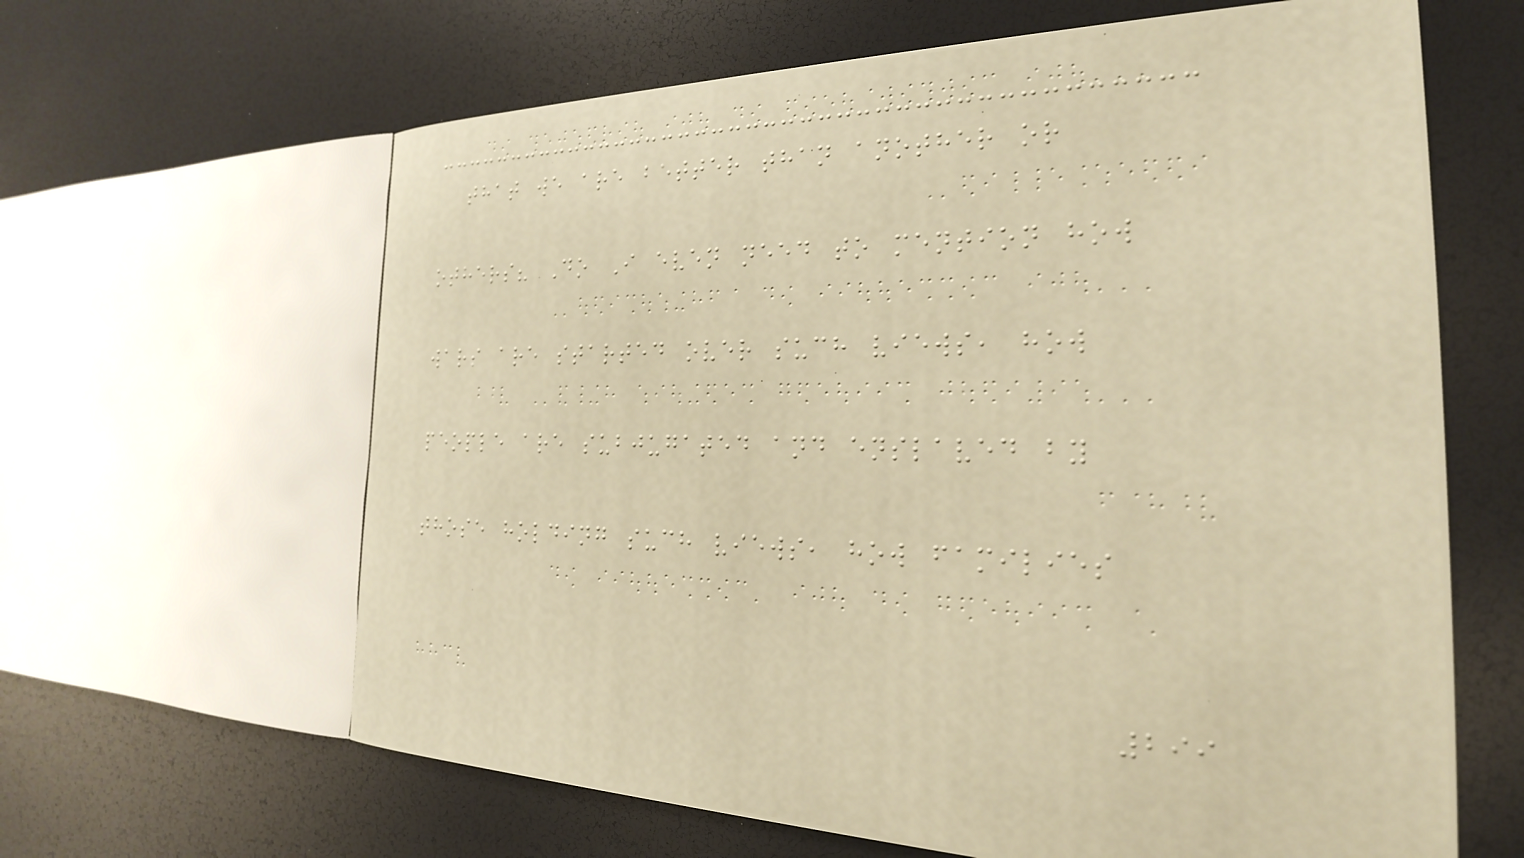that we are better than another or
others? Do I even need to mention how
wars are started over such views, how
people are subjugated and enslaved by
those holding such views, how families
299
